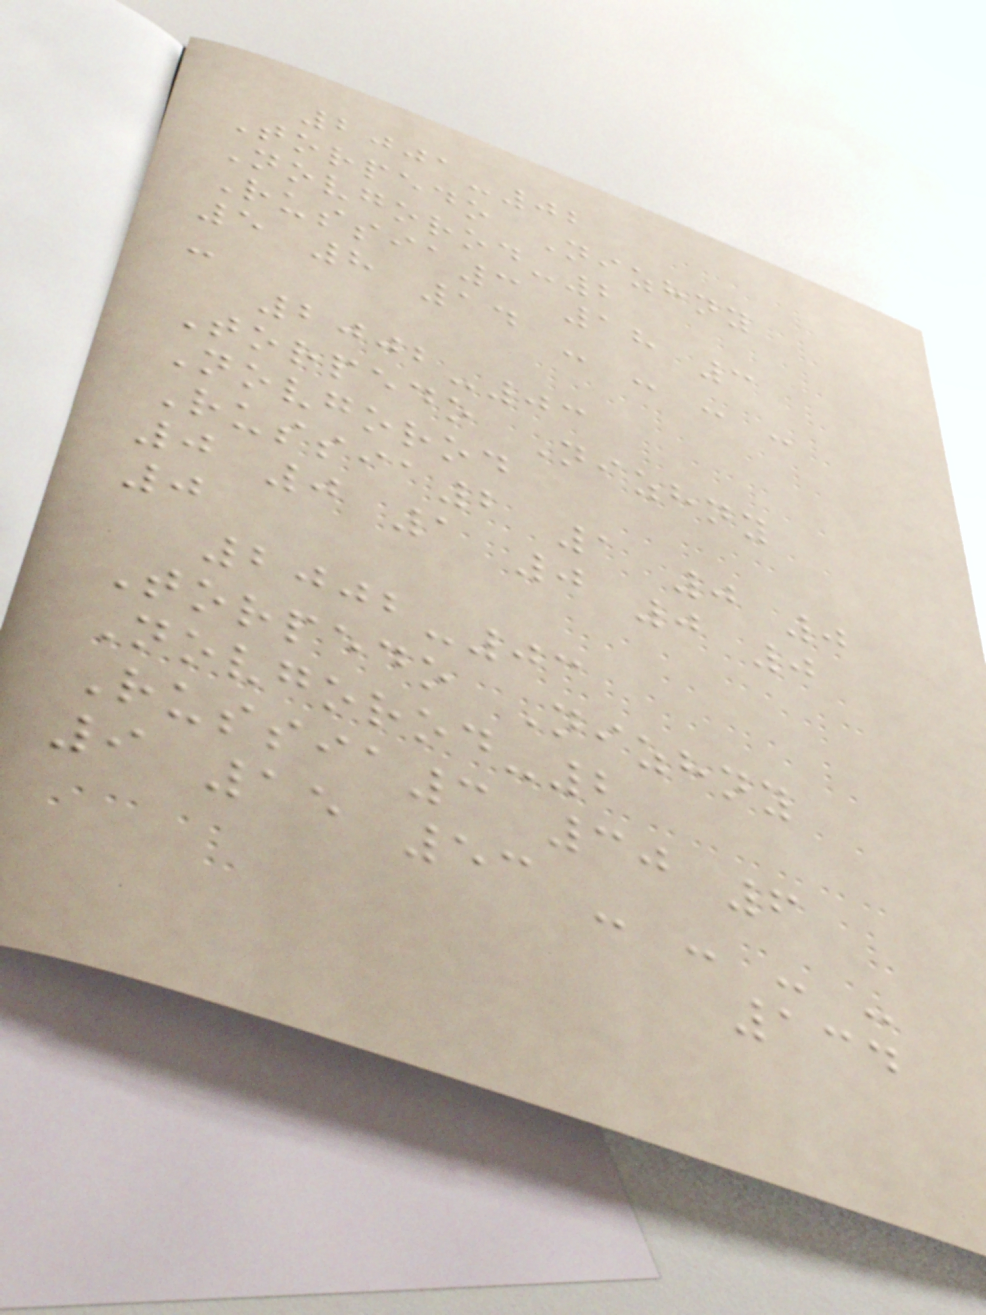2001-02
Torpedo Nizhny
Novgorod-2
Russia3 18 3
5 8 14 - - - -
-
2002-03
Torpedo Nizhny
Novgorod
Russia2 1 0 0
0 0 1 0 0 0
0
2002-03
Torpedo Nizhny
Novgorod-2
Russia3 30 6
9 15 53 - - - -
134
